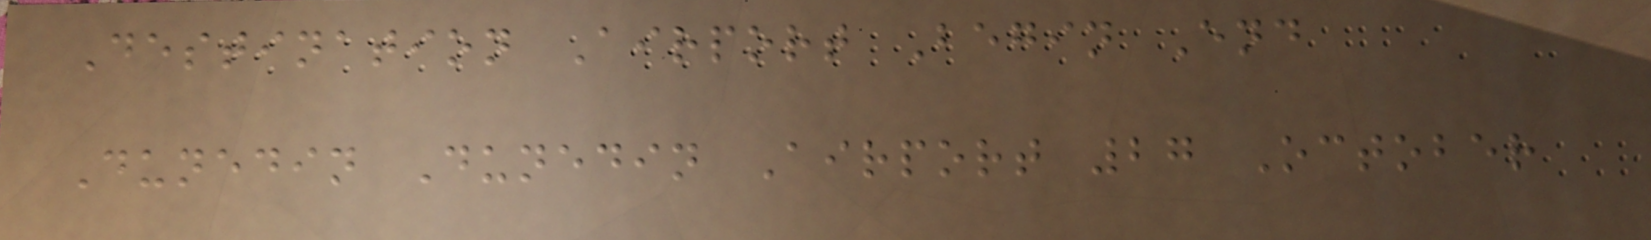Destination Airport Begin End
Dunedin Dunedin Airport 27 October
